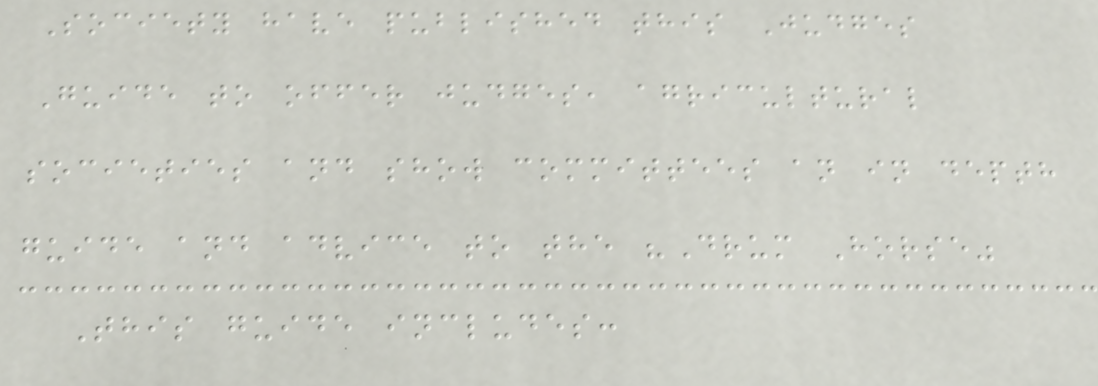Society have published this Judges
Guide to offer judges, agricultural
societies and show committees an in depth
guide and advice to the "Drum Horse"
This guide includes:
